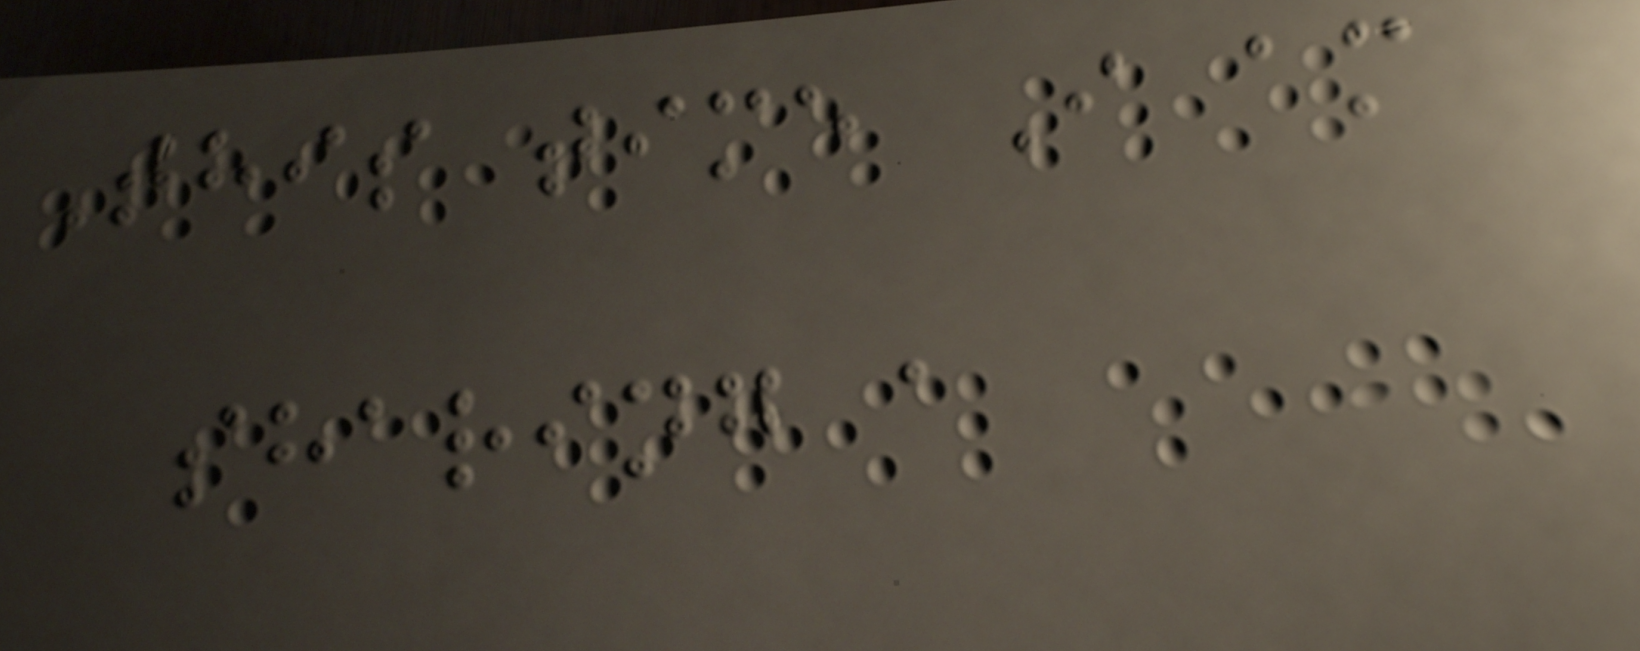This time I am
sharing a
